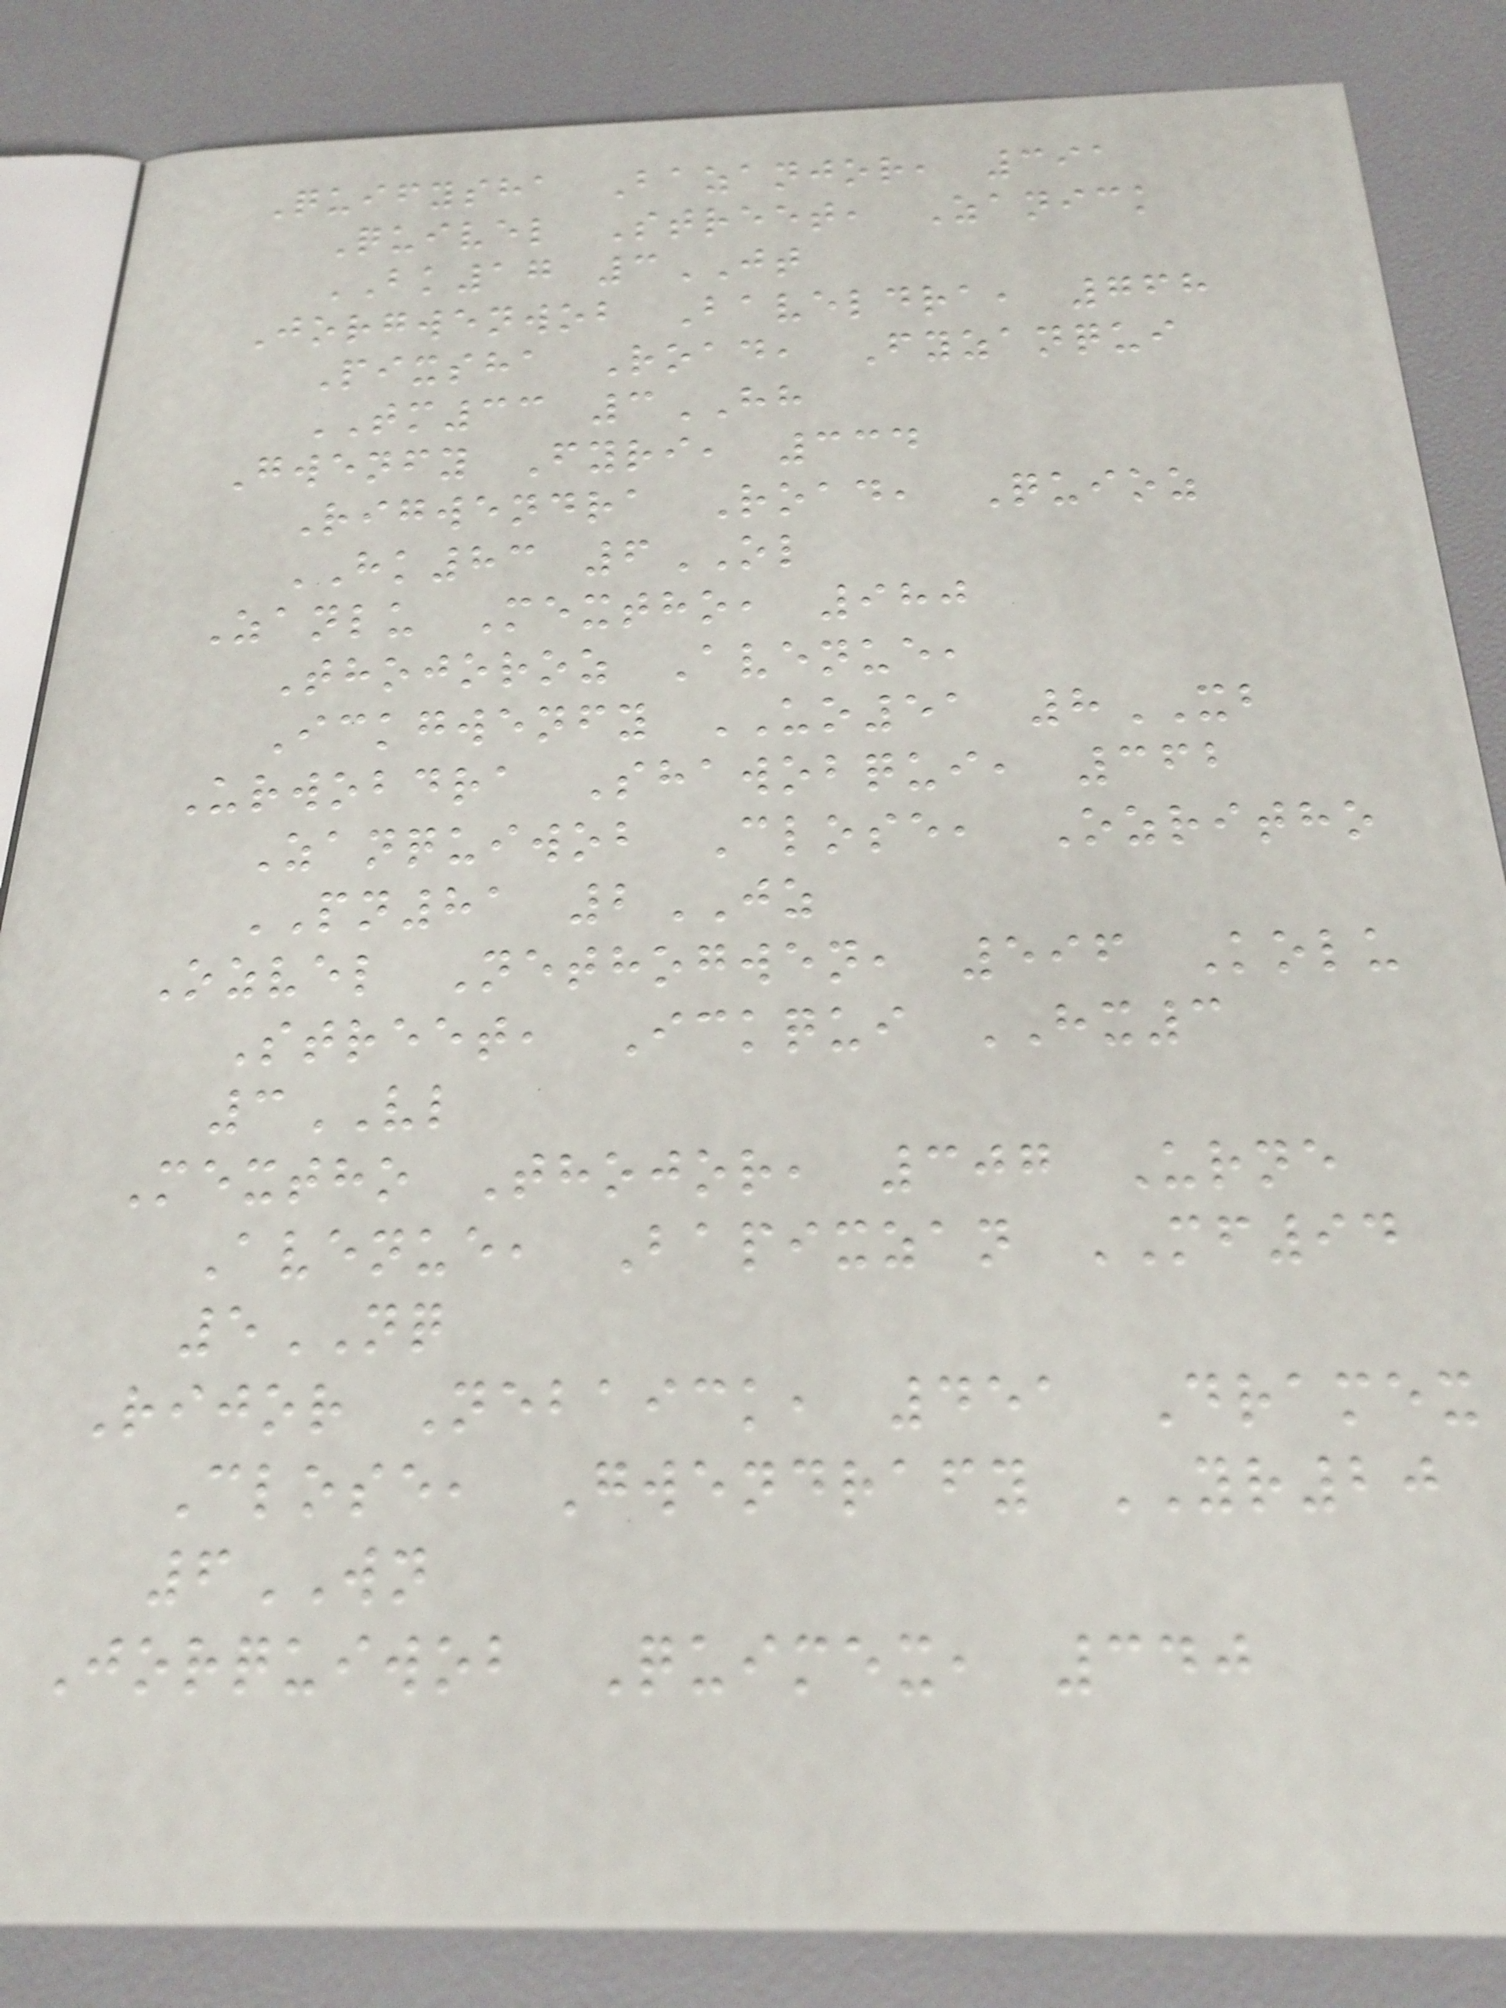Quifysha Bazanjor, 391
Quivel Street, Zanick
BK17 3JT
Jorgwenwob Baveldra, 768
Pixsha Road, Fyzanqui
TM33 3HH
Gwenfy Fyri, 334
Rigwendra Road, Quioz
HK83 6OL
Zanlu Mextho, 980
Thojoroz Avenue,
Ickgwenfy UO51 8XB
Urwobdra Shawobqui, 362
Zanquiwob Close, Ozritho
PN81 2JZ
Ozvel Nethogwen, 596 Kolu
Street, Ickqui HX3
3VL
Mextho Thojor, 307 Urne
Avenue, Bapixzan MF94
5NQ
Rijor Nebaick, 451 Dramex
Close, Gwendrafy YR20
6WN
Jorquiwob Quimex, 340
